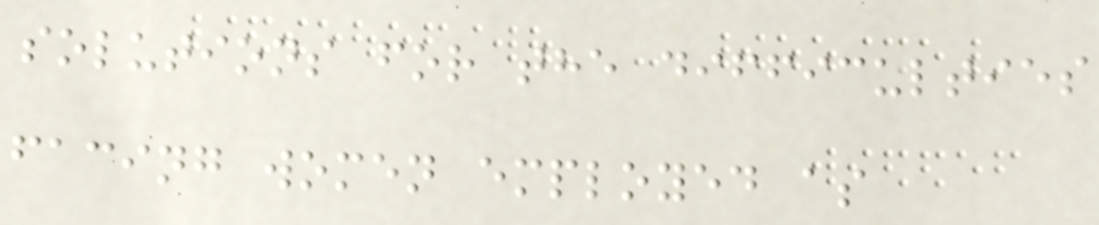solutions for the difficulties
facing women employed as
